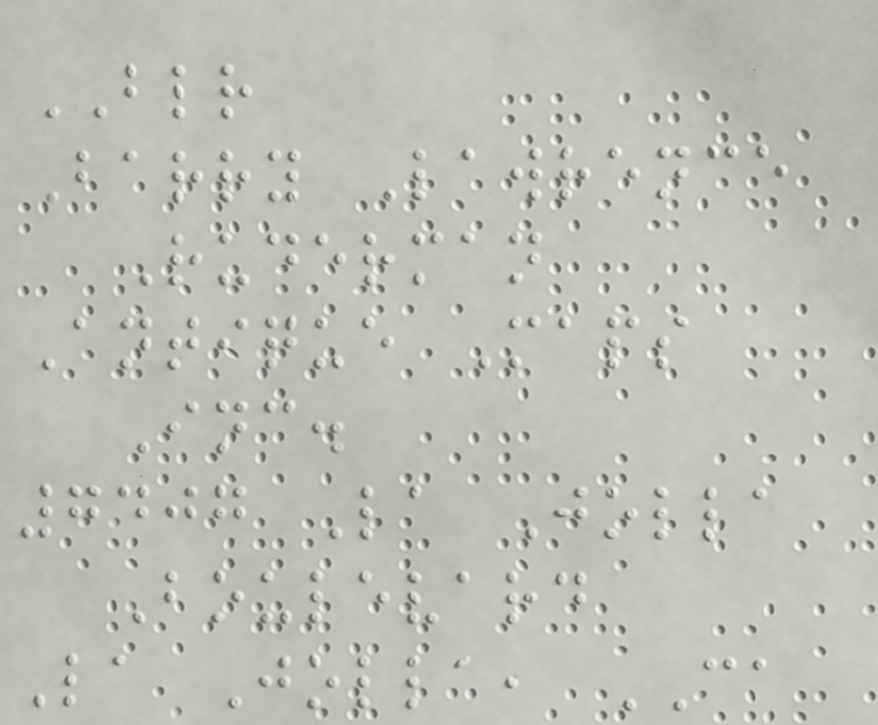BLR
Barry Lawrence
Ruderman
Antique Maps
Inc.
7407 La Jolla
Boulevard
La Jolla, CA
